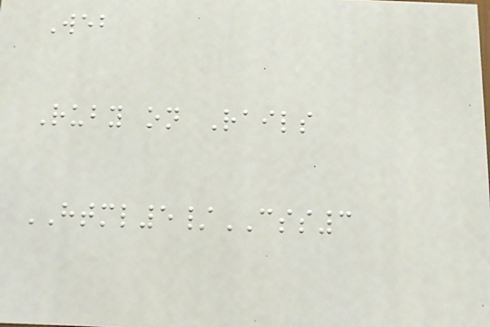Web
Ruby on Rails
HTML5/CSS3
